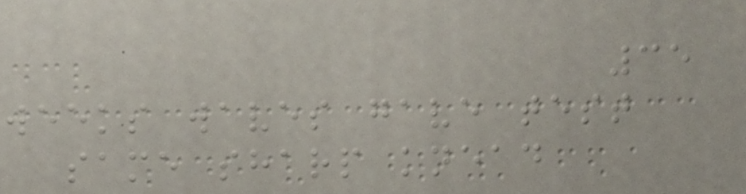35
weeks waves gave test
same sharp knead
